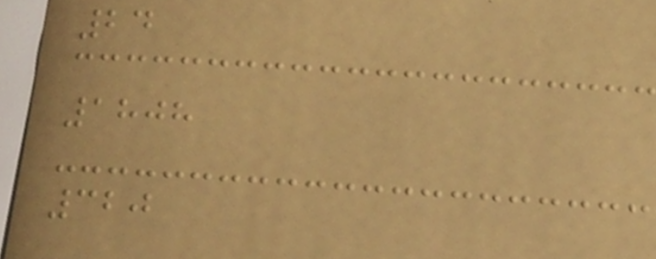24
1808
320
